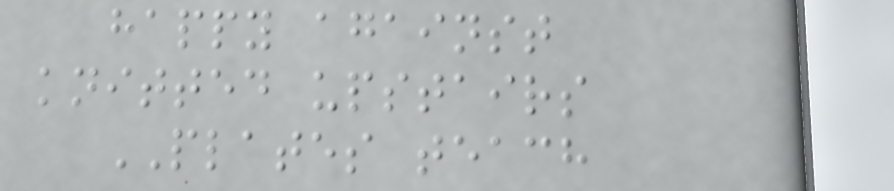happy against
knitted upstairs
PLATES teach
